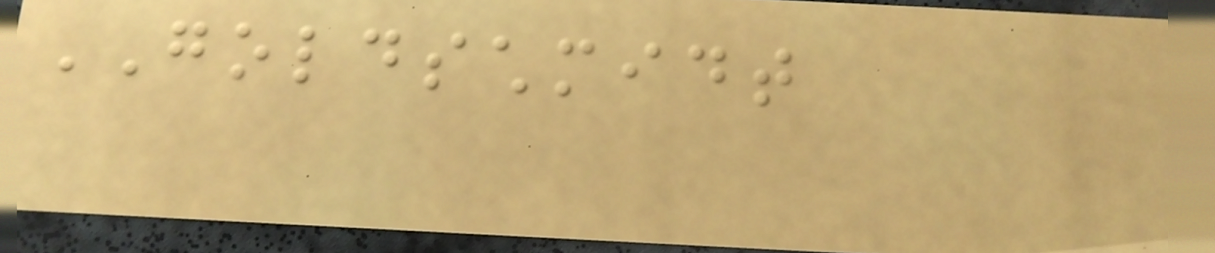GOLDSCHMIDT
